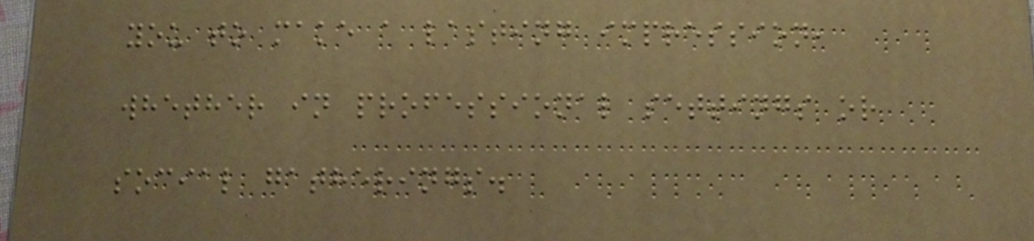you to make a lasting impression,
whether in professional settings or
social gatherings.
